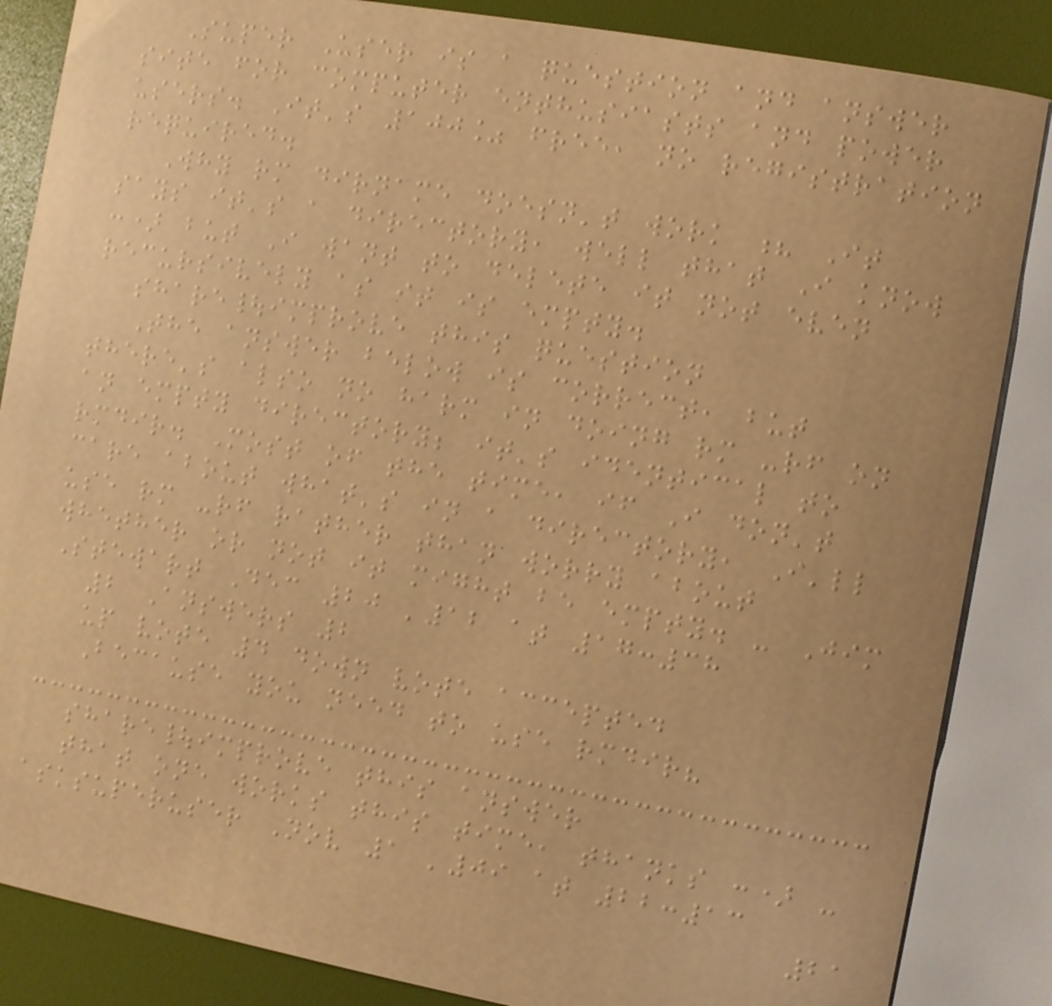Super User is a question and answer
site for computer enthusiasts and power
users. It's 100% free, no registration
required.
Why rm dirname doesn't work ? It
says it's a directory, well that I know
:) but I want to delete it not even
recursively as it is empty.
share|improve this question
The answer below is correct, but
there's also no harm in doing rm -rf on
an empty directory; it's identical to
rmdir. Most of the time, if I don't
care about what's in a directory, I'll
use rm -rf rather than worry about
whether or not it might be empty. - Jim
Stewart Dec 20 '12 at 17:38
2 Answers 2
up vote 4 down vote accepted
Because you need to use rmdir?
share|improve this answer
that one works this time, thanks :) -
asksuperuser Nov 1 '09 at 22:13
21
